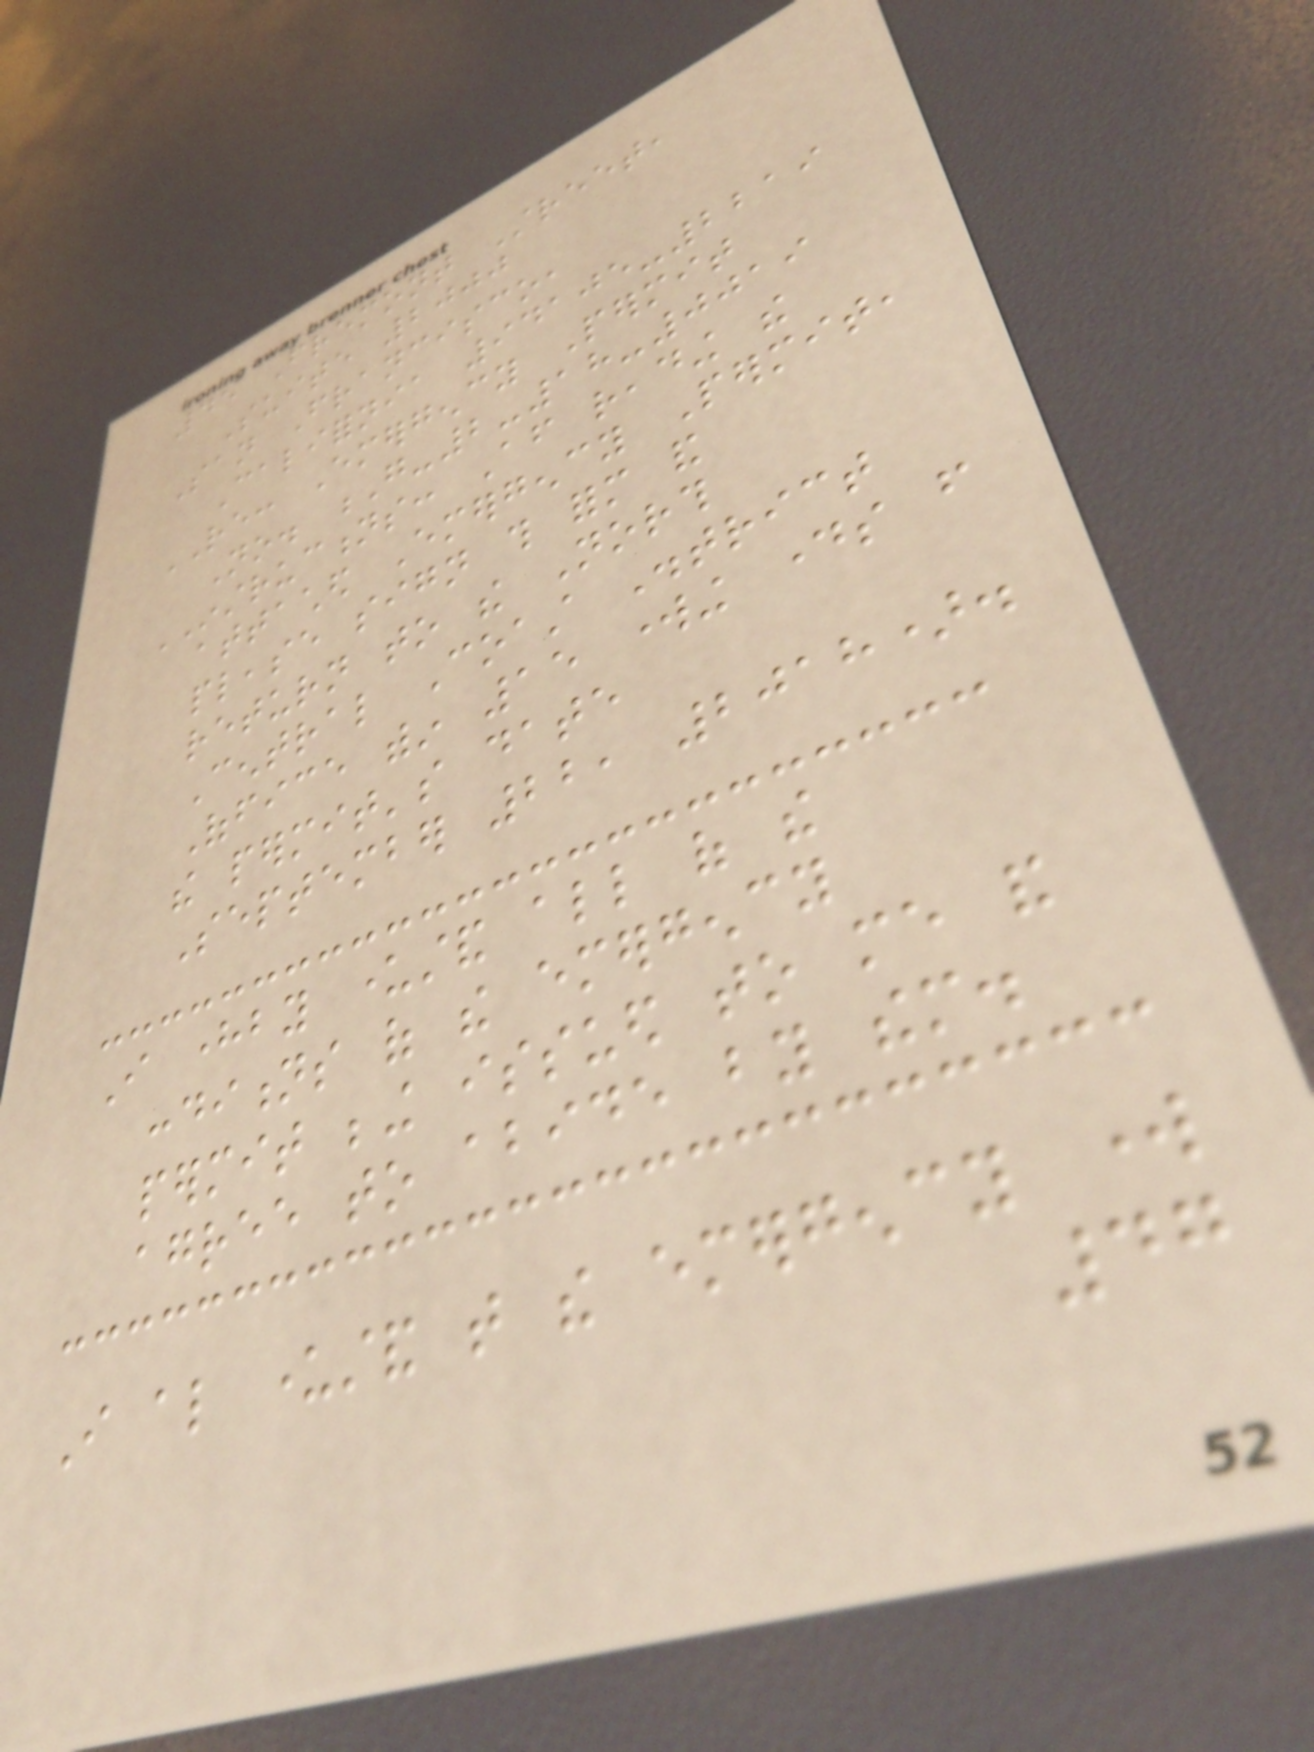45 Fremont Street,
Suite 2000
San Francisco,
California 94105-2219
RE: Emergency Permit
No. G-2-18-0019
INSTRUCTIONS: After reading the
attached Emergency Permit,
please sign this form and
return to the North
Central Coast District
Office within 15 working days from
the permit's date
September 22, 2018).
I hereby understand all of the
conditions of the emergency
permit being issued to me and
agree to abide by them.
I also understand that the emergency work
47
